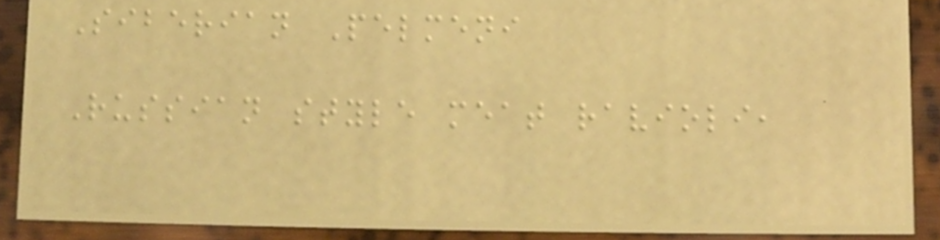Siberian Pelmeni
Russian style meat ravioli,
